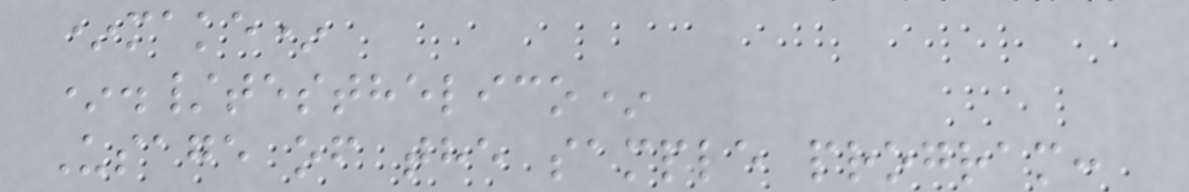*make*
*./testhelico*
Usage of the sample program:
